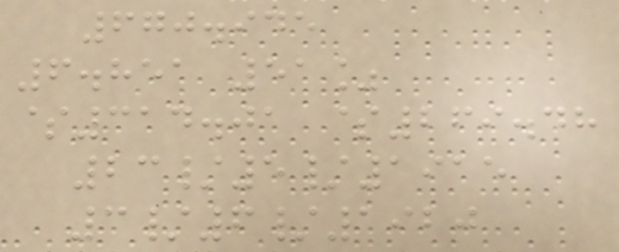670.945
6.851 51%
$314.01 $269.48
23/5/1915
3/6/1920
